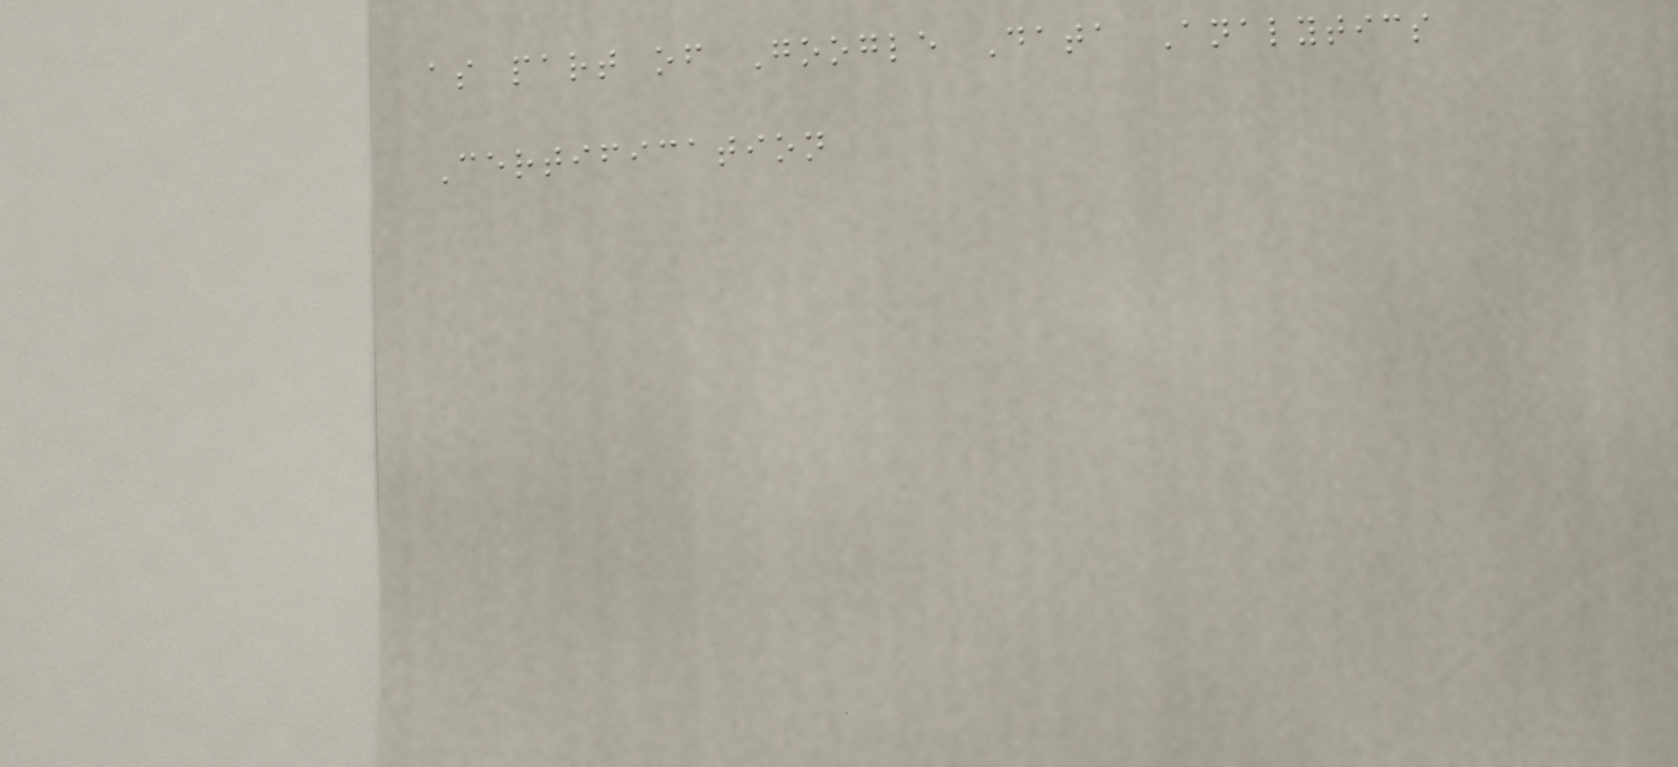as part of Google Data Analytics
Certification
